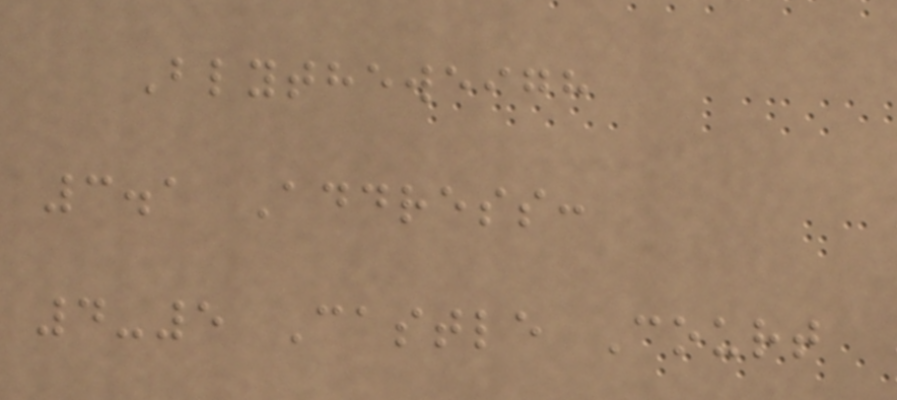Blytheweigh
3.1 Address:
4-5 Castle Court
